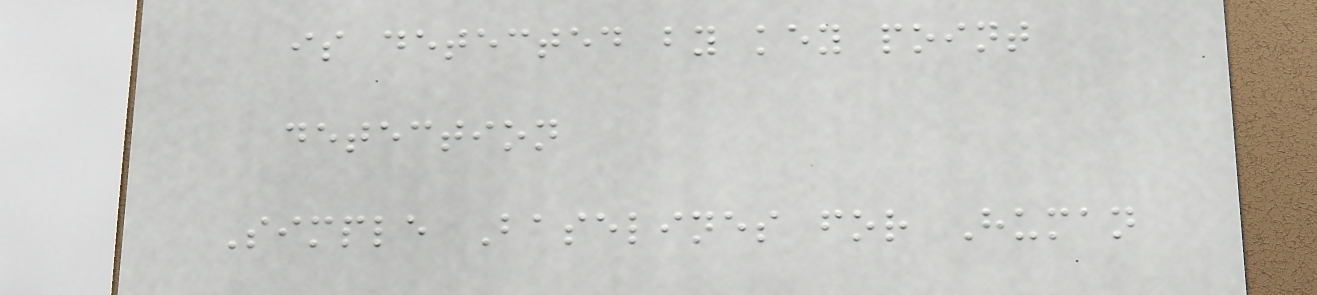is detected by key point
detection
Simple Baselines for Human
